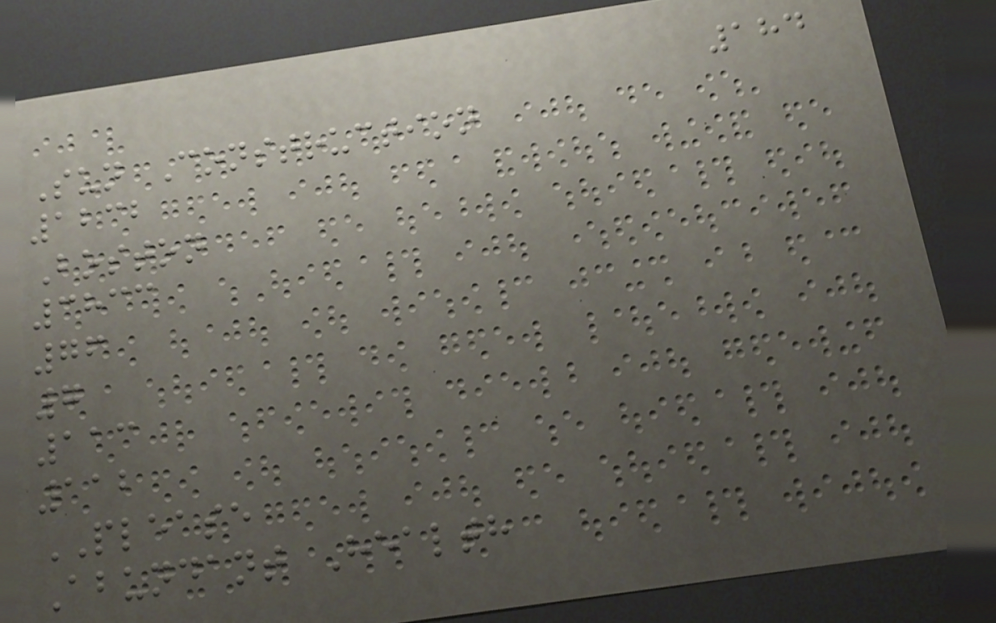184
Sun Construction
1232
Boston
3833
76
7
113
112
PLEASE
Abundant Health
